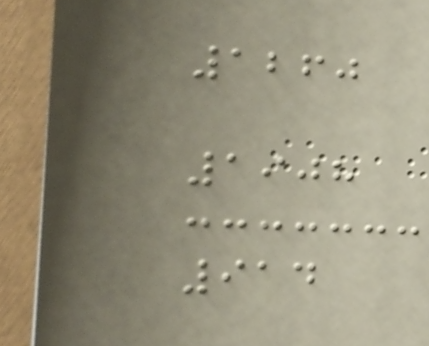1260
1908
914
